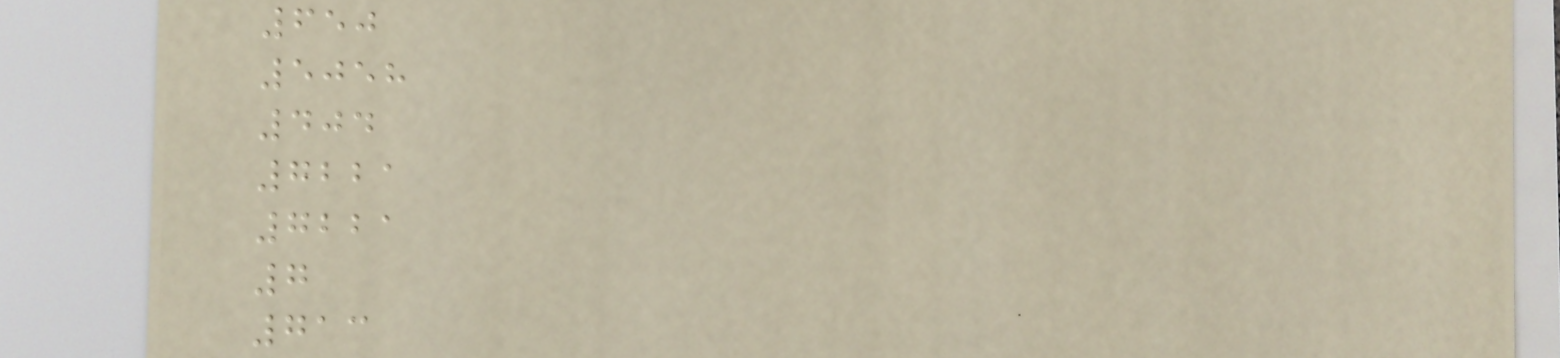650
5058
404
7221
7221
7
713
